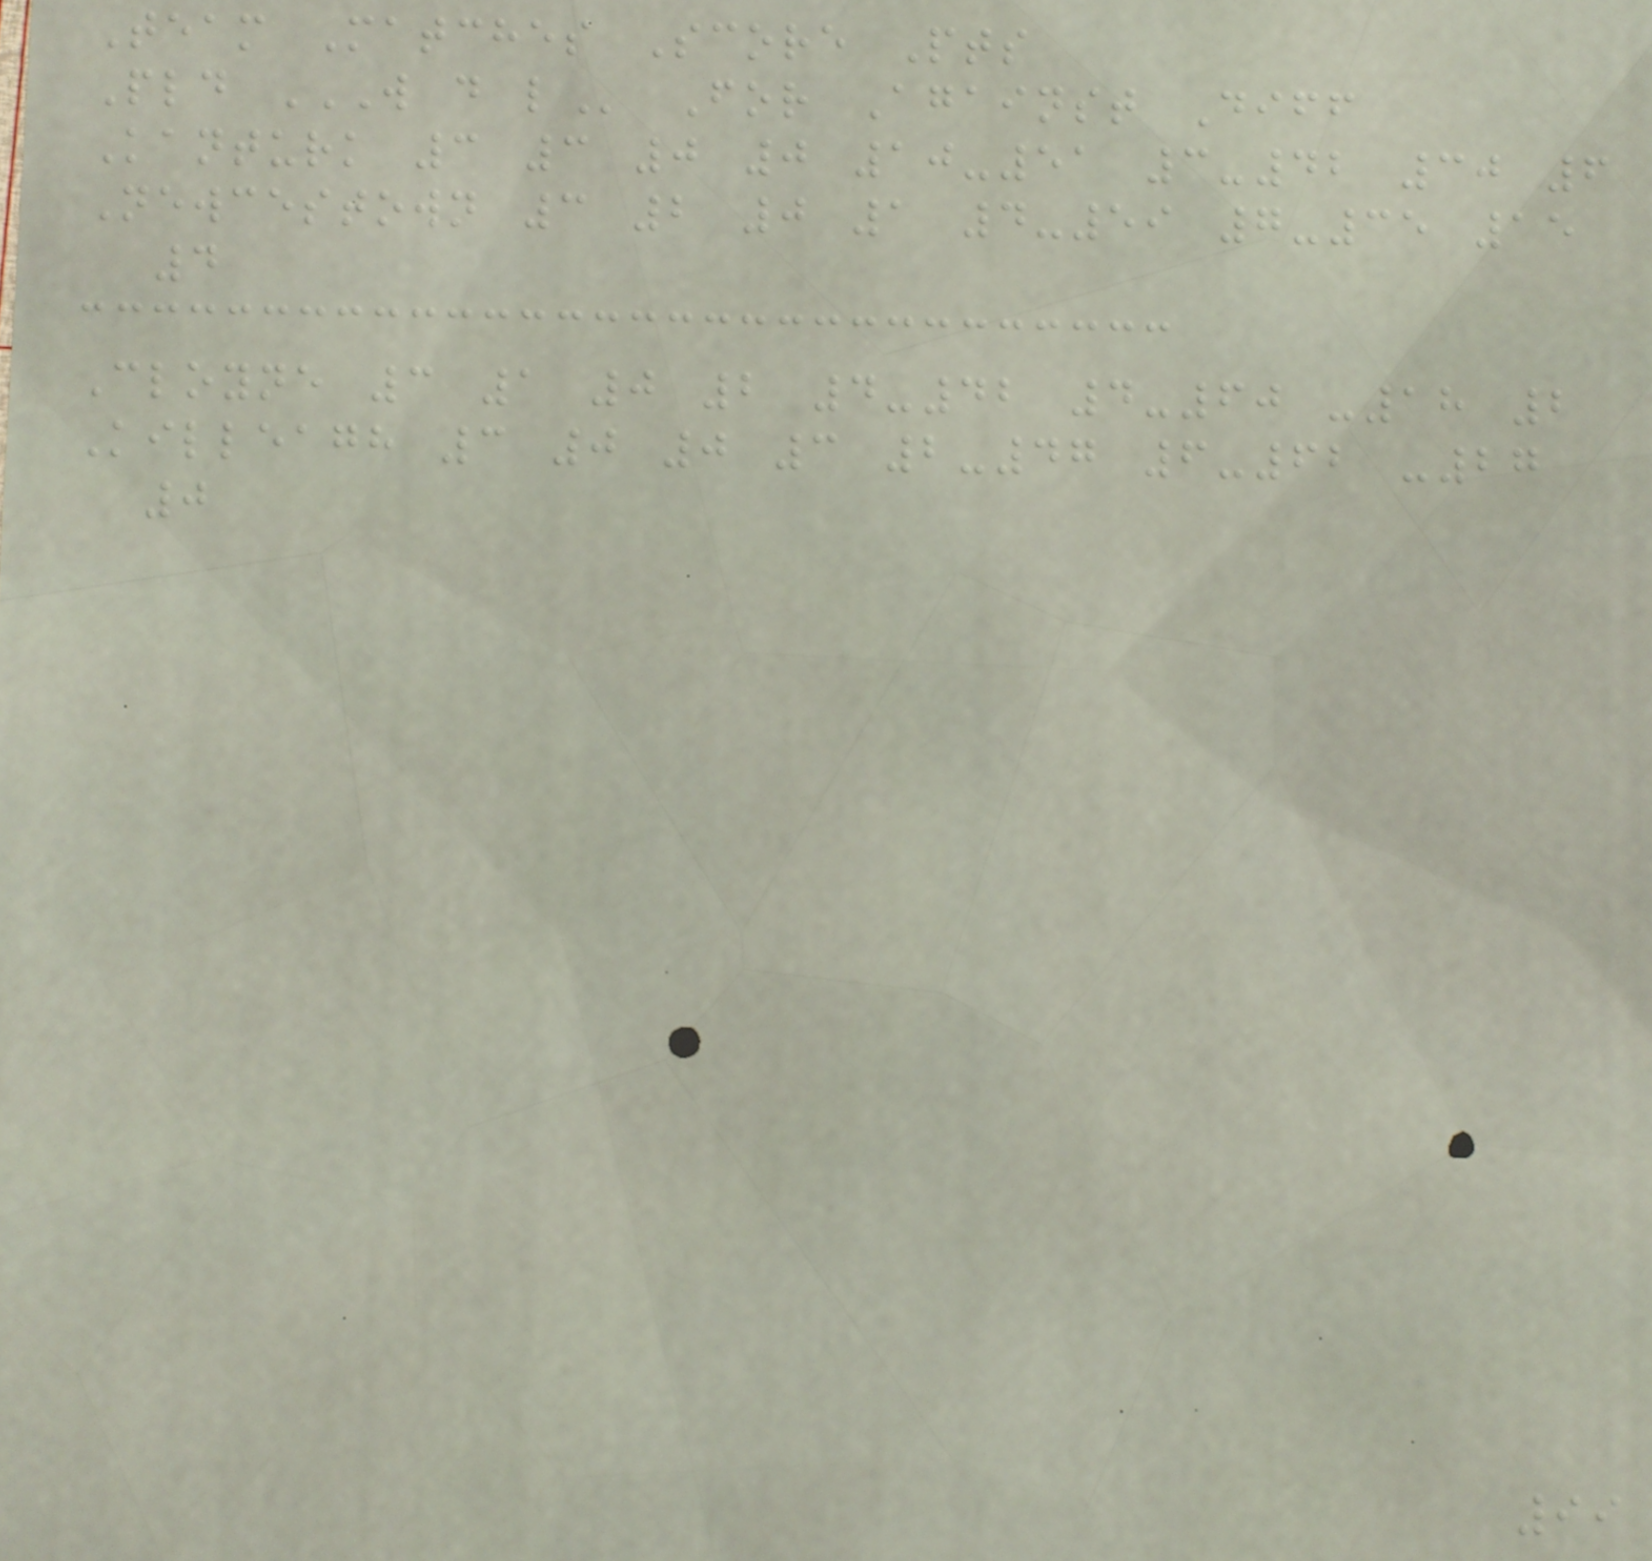Team Matches Score Pts
Pld W D L For Against Diff
Kanturk 3 3 0 0 10-51 3-42 30 6
Newcestown 3 2 0 1 4-59 7-35 15
4
Cloyne 3 1 0 2 4-42 4-60 -18 2
Killeagh 3 0 0 3 2-47 6-62 -27
0
99
